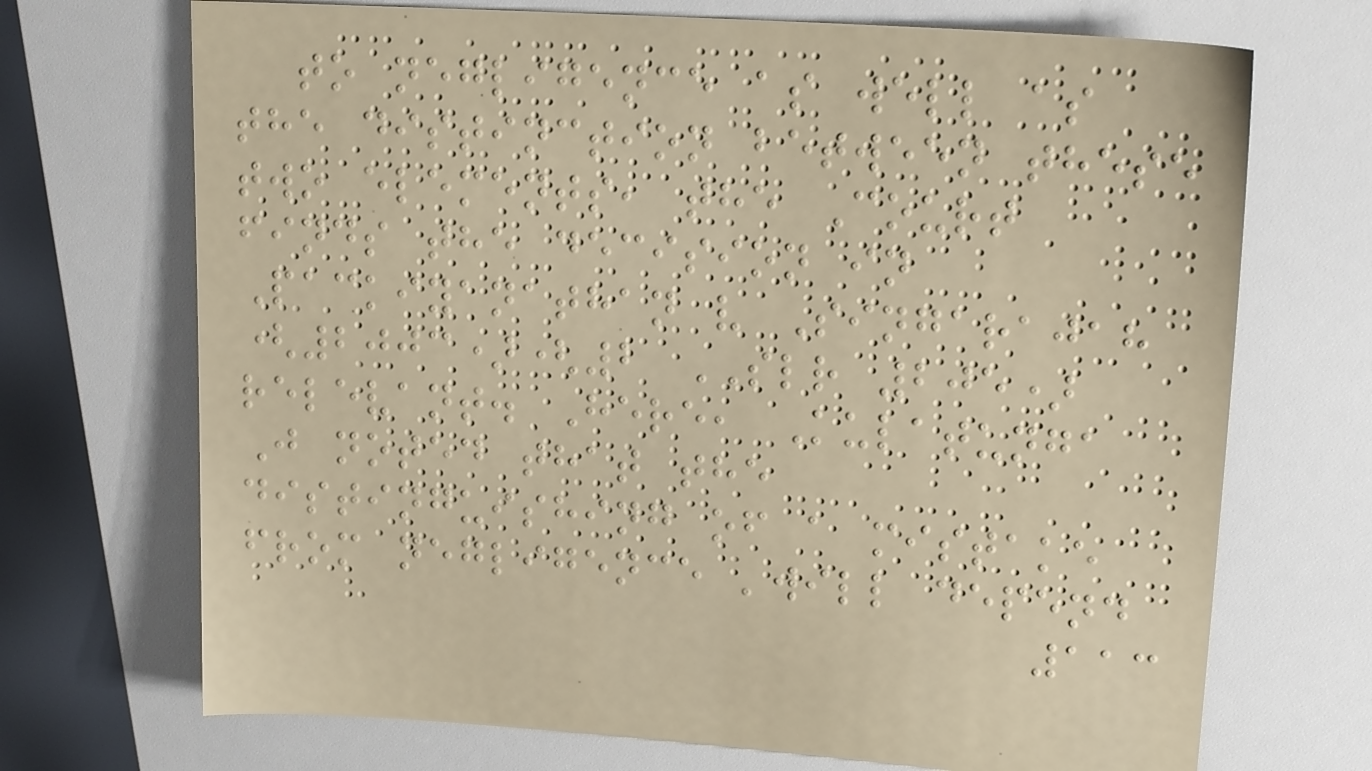to negligence as well as
the distinction between these
two elements, the Court
finds the decision in
Packiyanathan v Singarajah
(2003)(2 SLR 205)
relevant. Here, Kulatunga
J noted that the
distinguishing of a mistake
from negligence 'will depend
113
